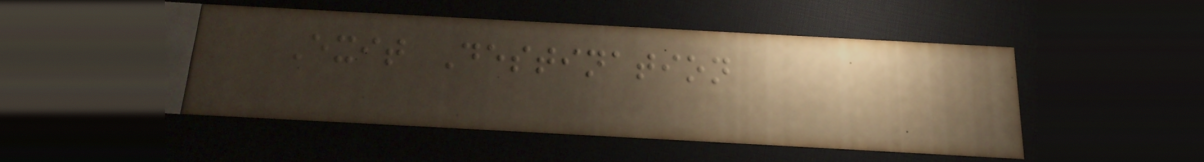Exit Destination
